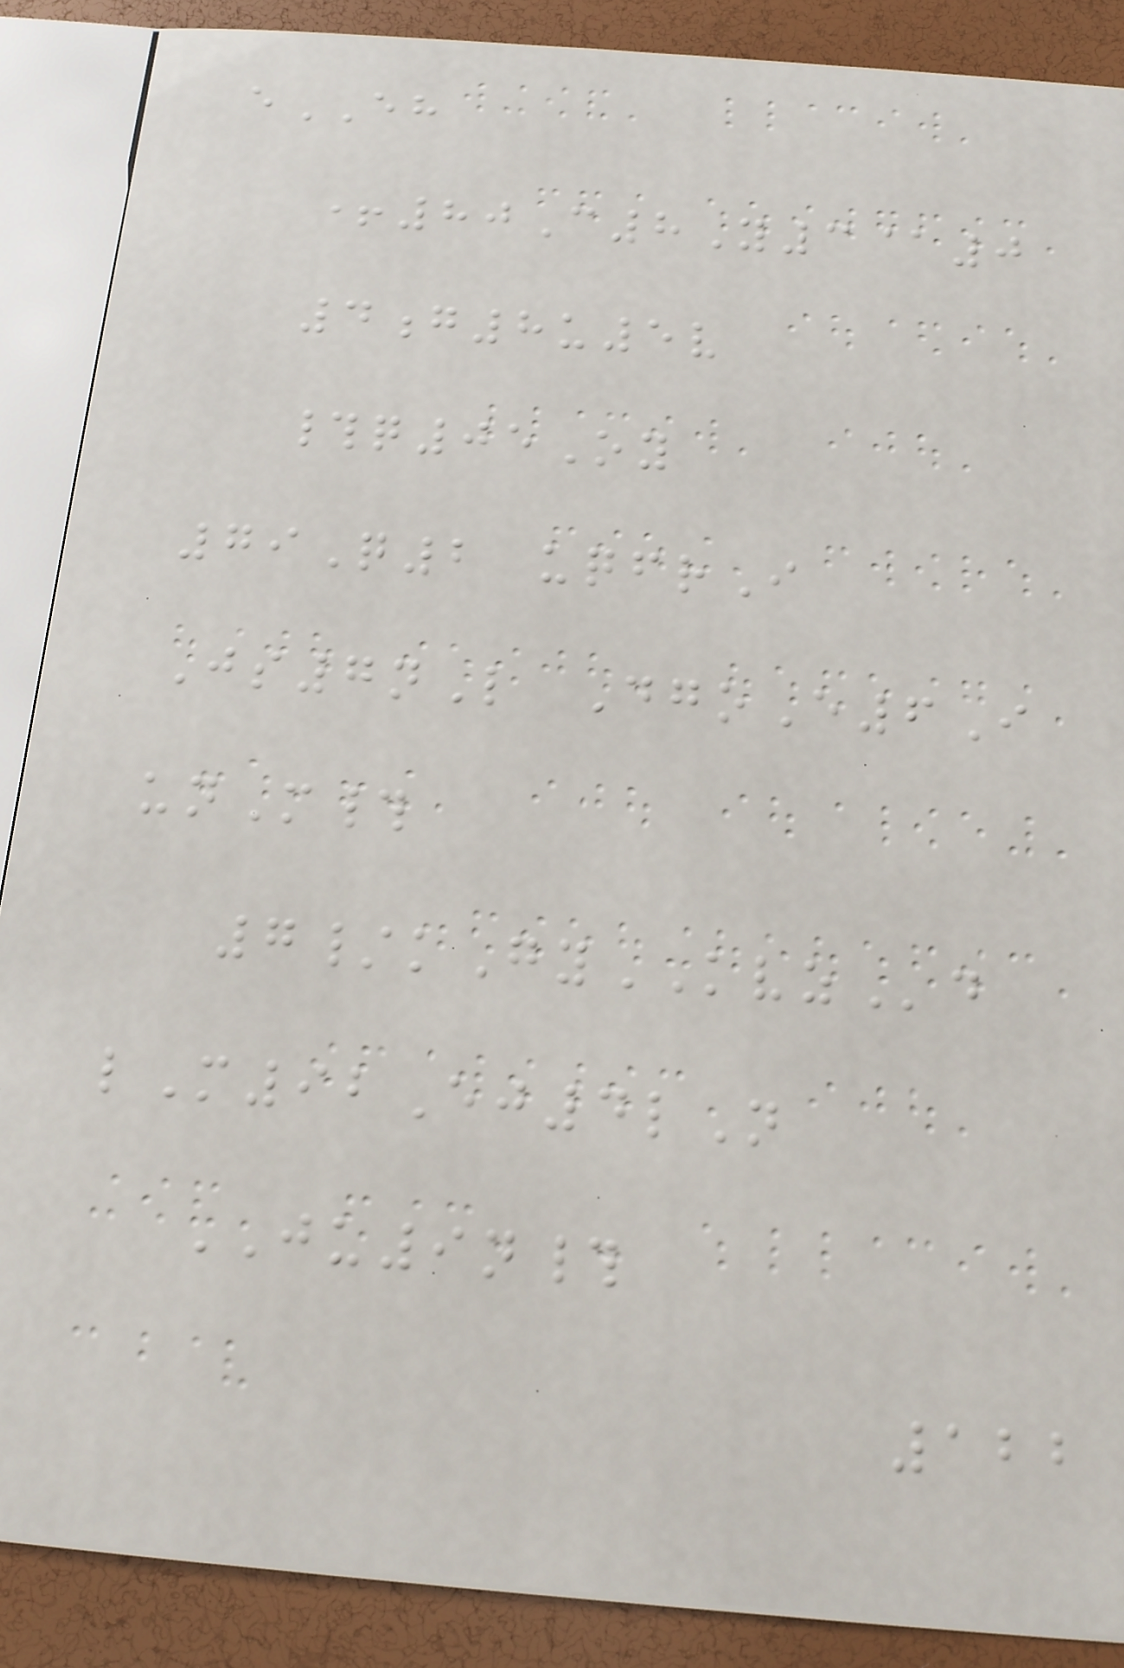eEH
+80C8Y3@0
4g8u5v
#q05Oy
79Q2 uqfrI
Js7nL DgoE6I
unM#
7/kGyKVZd
lM92Ej4lN
JU9n#
122
